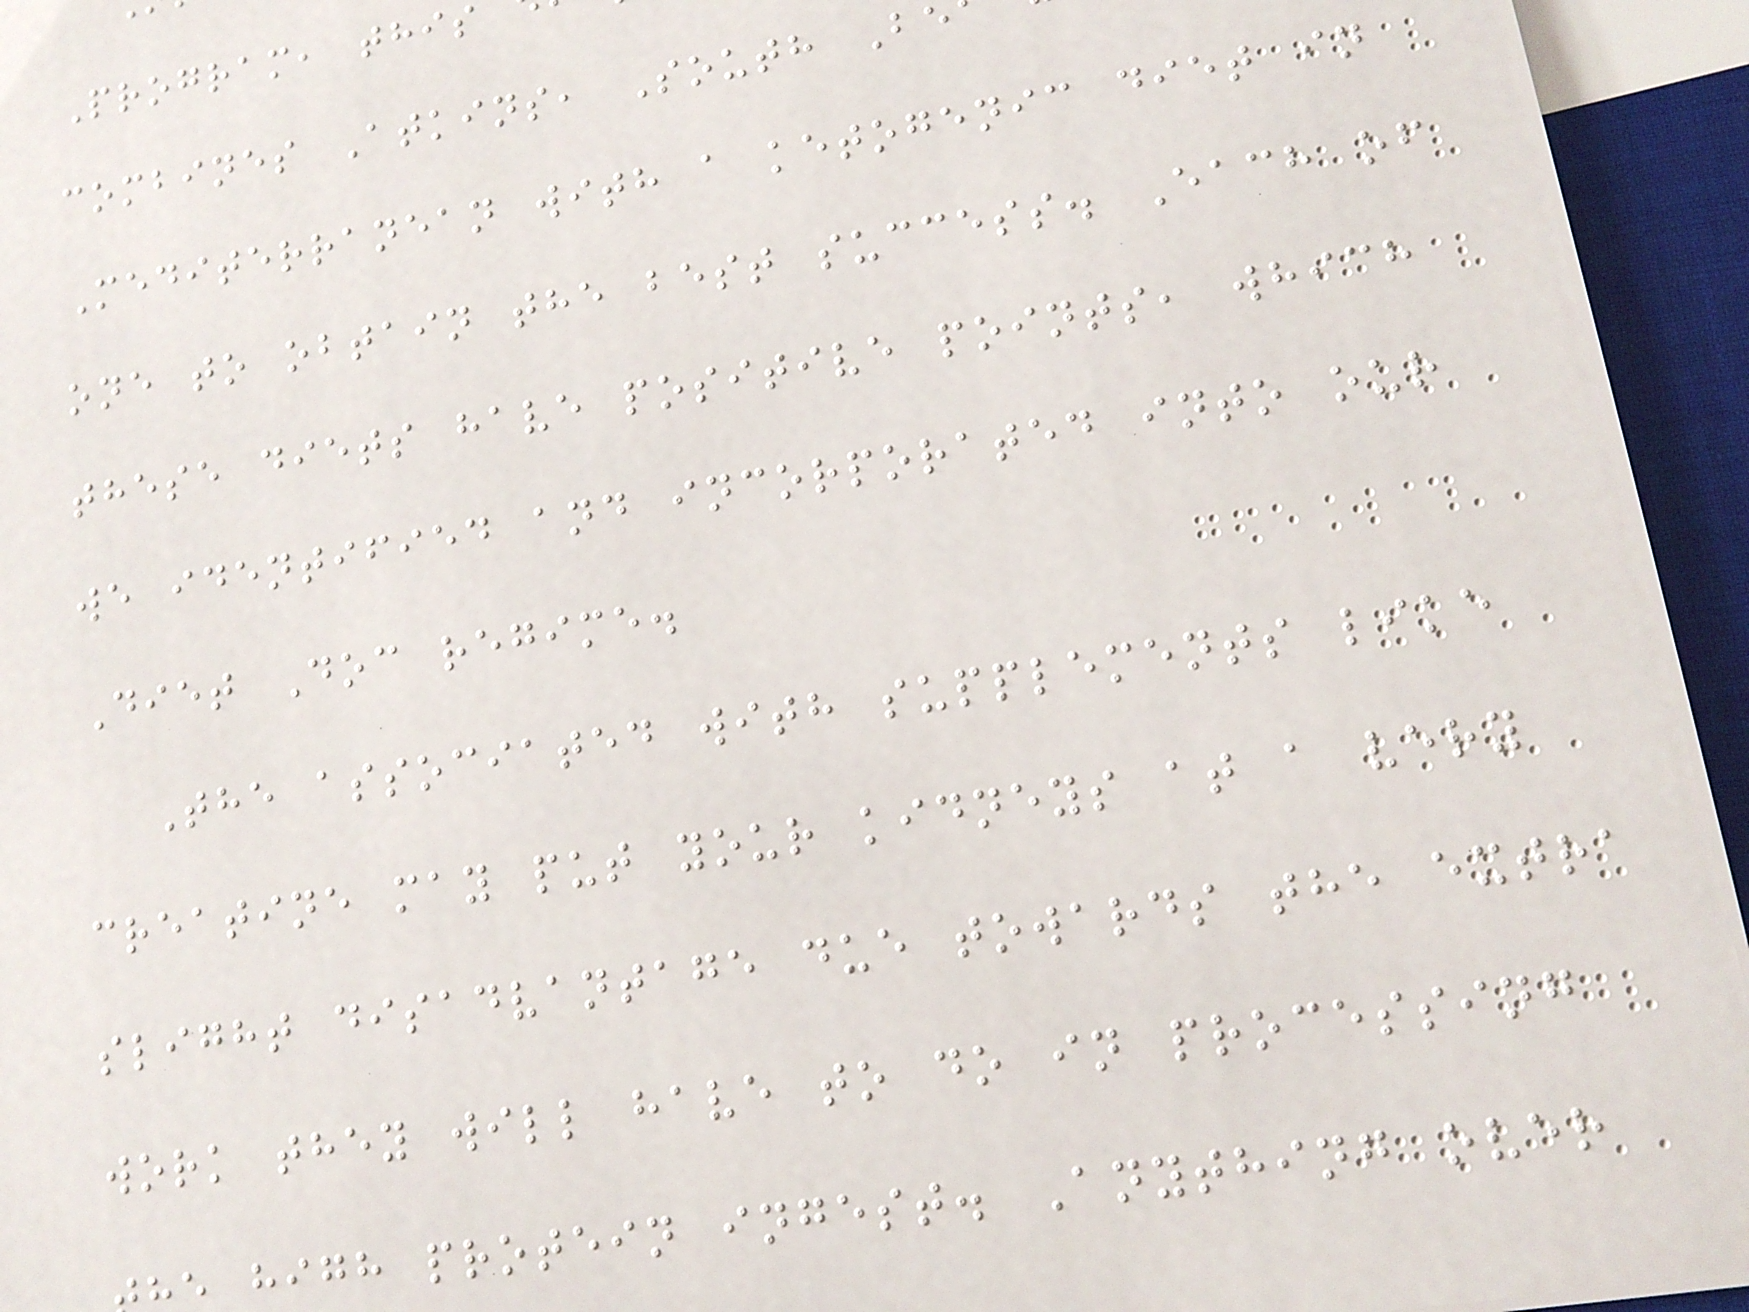Program, this
combines Atkins, South Be
Mediterranean with a ketogenic diet in
one to obtain the best success. Each of
these diets have positive points, which
we identified and incorporated into our
Diet Doc regime.
The associated with supplements like
creatine may put your kidneys at a very
slight disadvantage due towards the extra
work they will have to do in processing
e high protein ingest. Anything over
